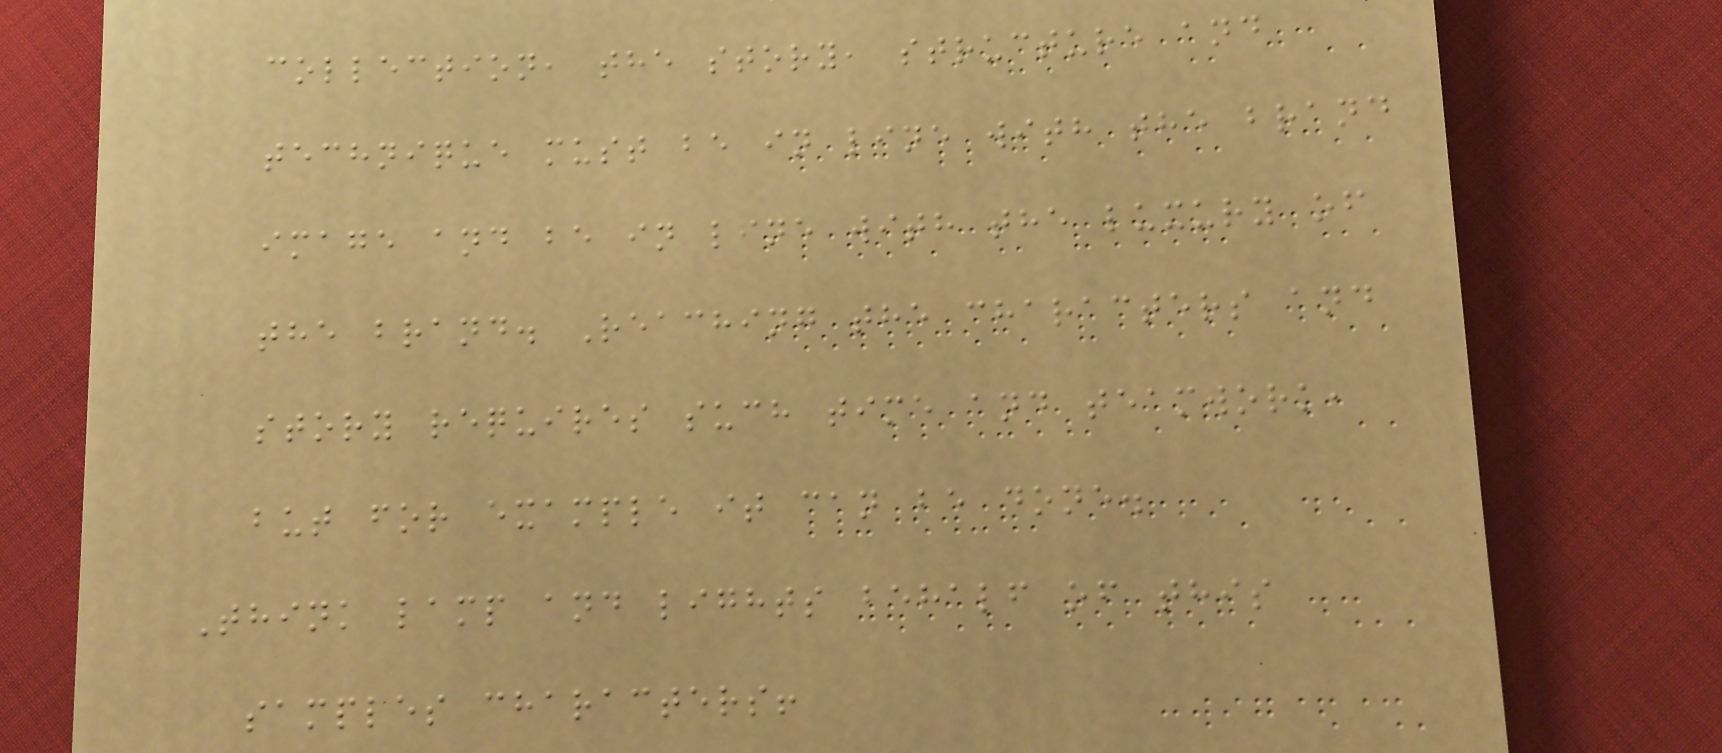collection, the story, structure and
technique must be in line with the brand
image and be in line with the luxury of
the brand. Reaching the characters and
story requires such time and teamwork,
but for example it can be done.
Think lamp and lights behalf of this
samples characters!
